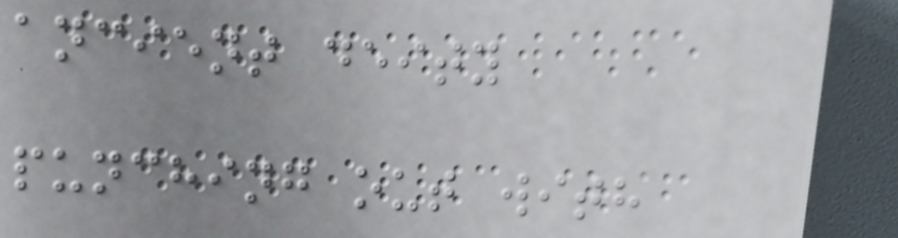ancient deity
punching out with
